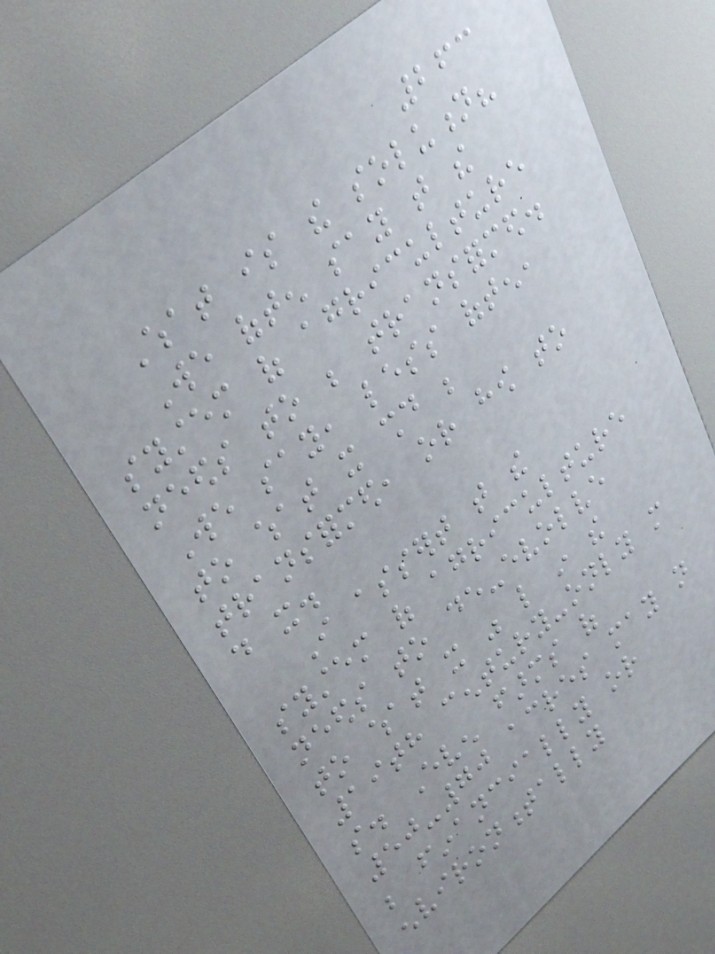263
What is the solution?
We often say that the
system of agriculture
needs to be transformed.
We say, less often,
to what it should be
transformed, or how to
do it.
I assert that the
system of agriculture
needs to de-evolve
to what it was like in the
19th century-only more
so. Even farms of
50-70 acres may not
be financially or
environmentally
